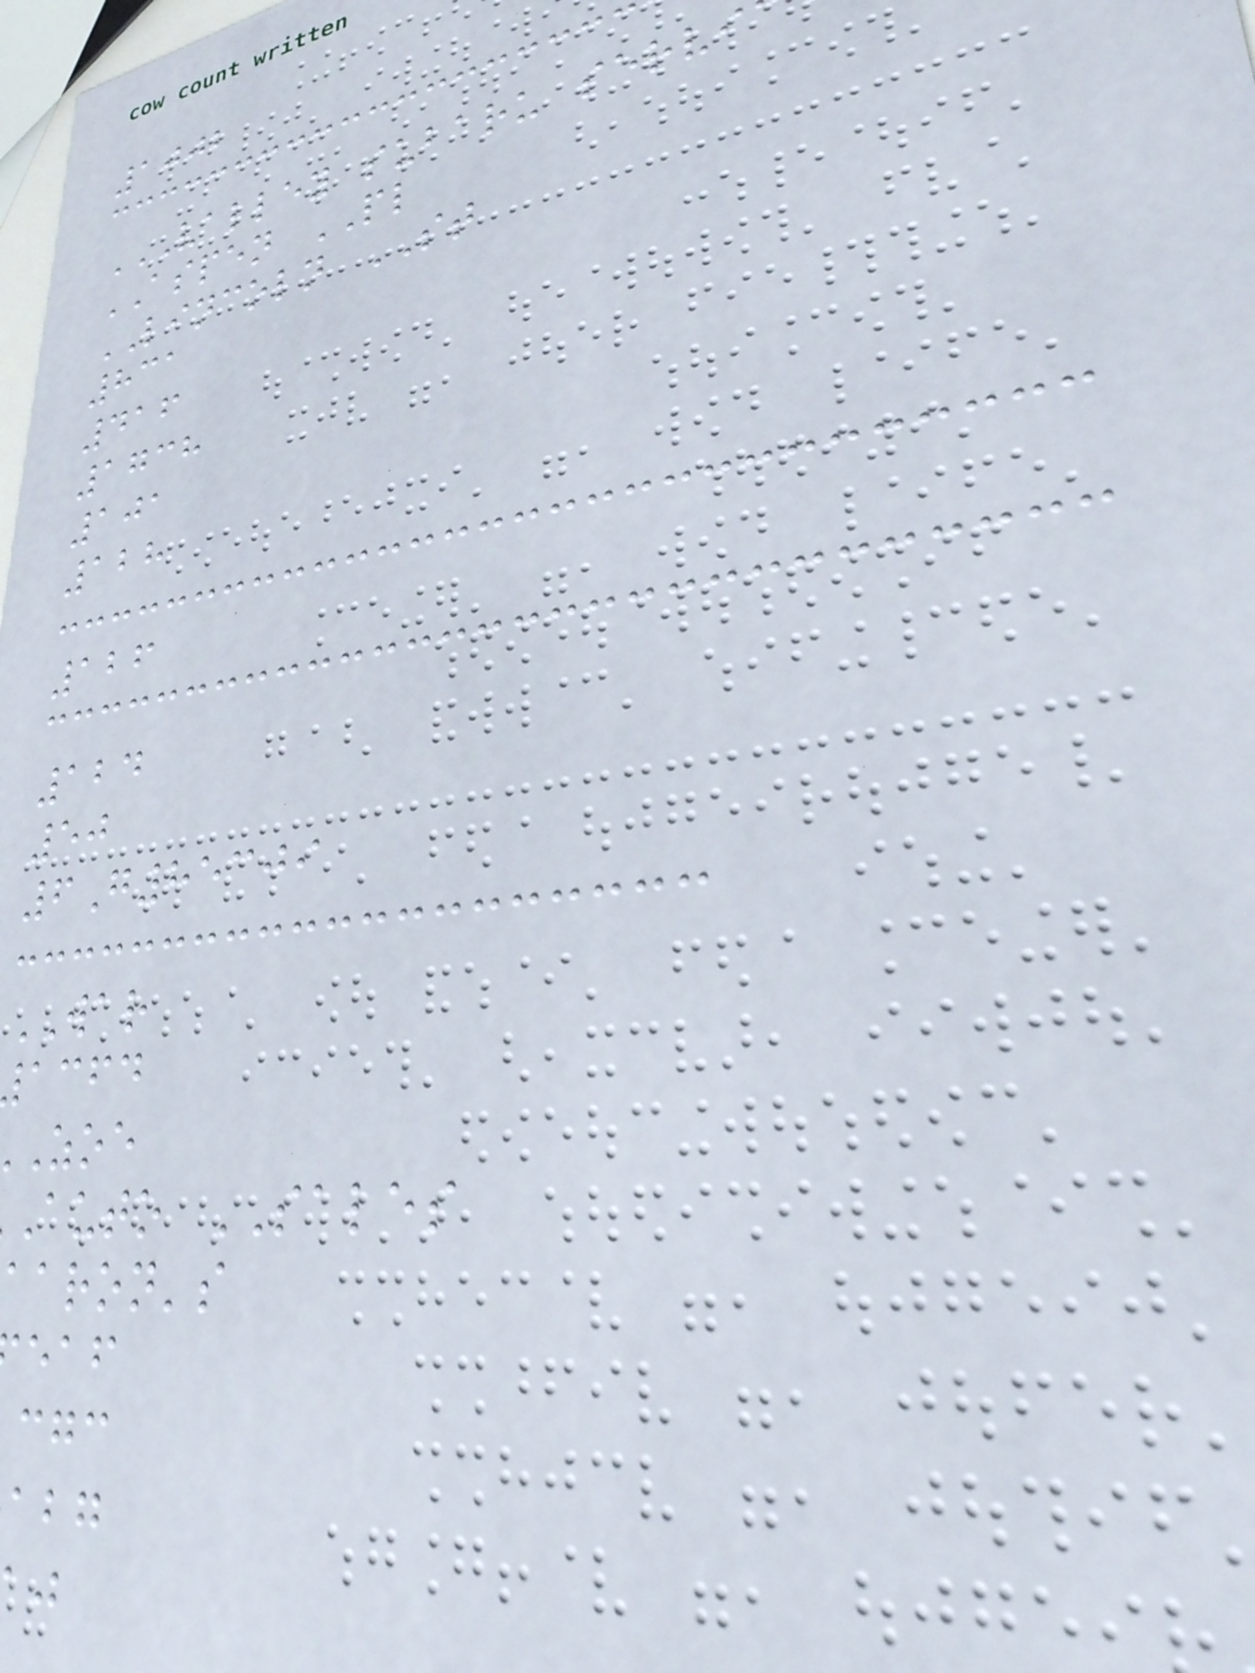1002
ASPEN PL
LINCOLN ST
831
416
1738
101
128
126
124
50
6G85309
WAR
acfd
auto SALES
aaron's
